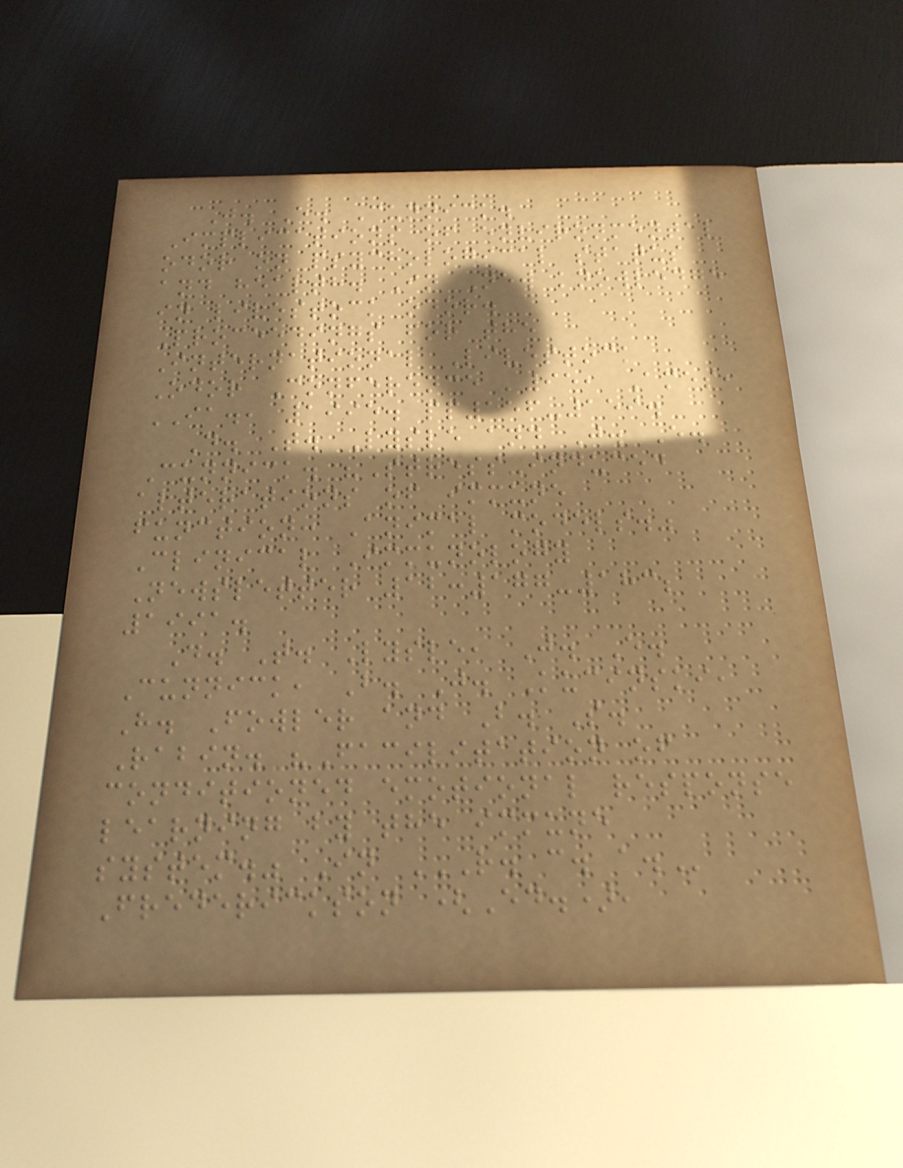J. E. Cunnick.
Implications of environmental
odor on psychological status
and health. In New knowledge
in livestock odor.
Proceedings for the
International Livestock
Odor Conference '95, Ames,
IA., 1995. pp156-159.
D. T. Lysle and J. E.
Cunnick. "Stress-induced
alterations of immune
function: Animal models."
Clinical Immunology
Newsletter 12:177-183;
1991.
D. T. Lysle, J. E.
Cunnick, B. J. Kucinski,
H. Fowler and B. S.
Rabin. "Facilitation of
conditioned emotional response
learning by the immune
system." In R. C. A.
Frederickson (Ed.),
